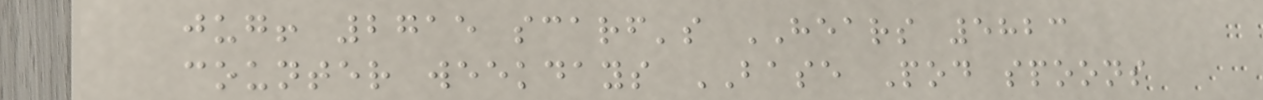jug! 2715 scarf's HEARS 5823
counter weekdays BASE Pod spoons
